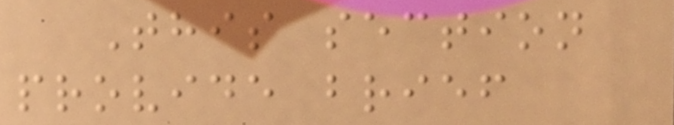This section
provide brief
